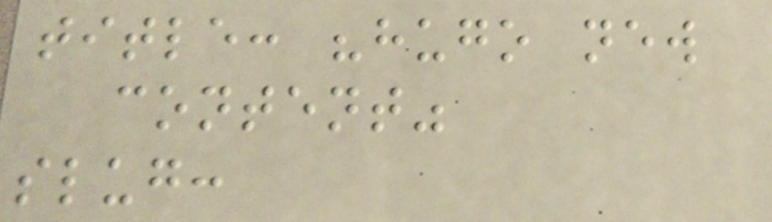title: "hugo new
content"
slug:
